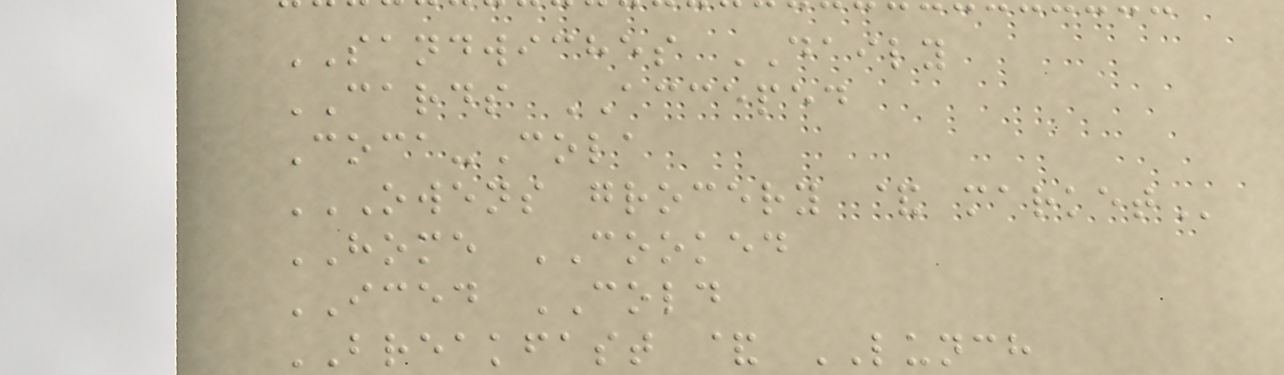SANDWICHES DAILY
CARDS ACCEPED
Coca-Cola
OWENS GROCERY & MARKET
HOME COOKED
ICED COLD
BREAKFAST & LUNCH
